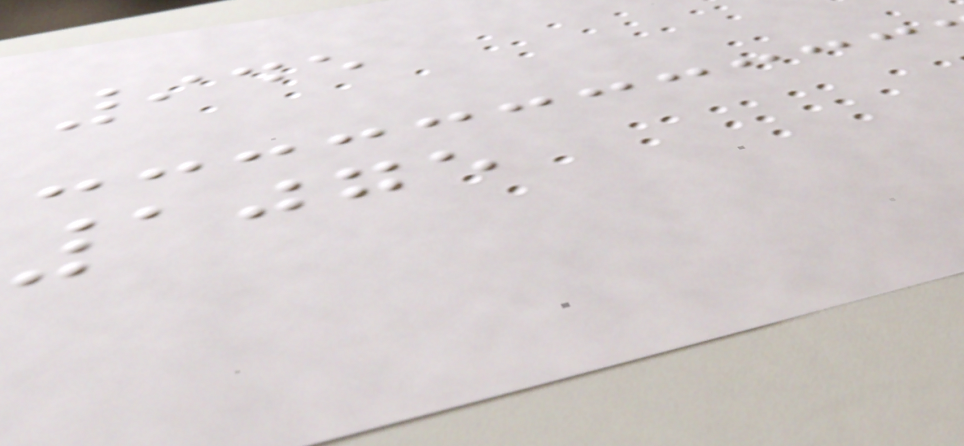945
1075
